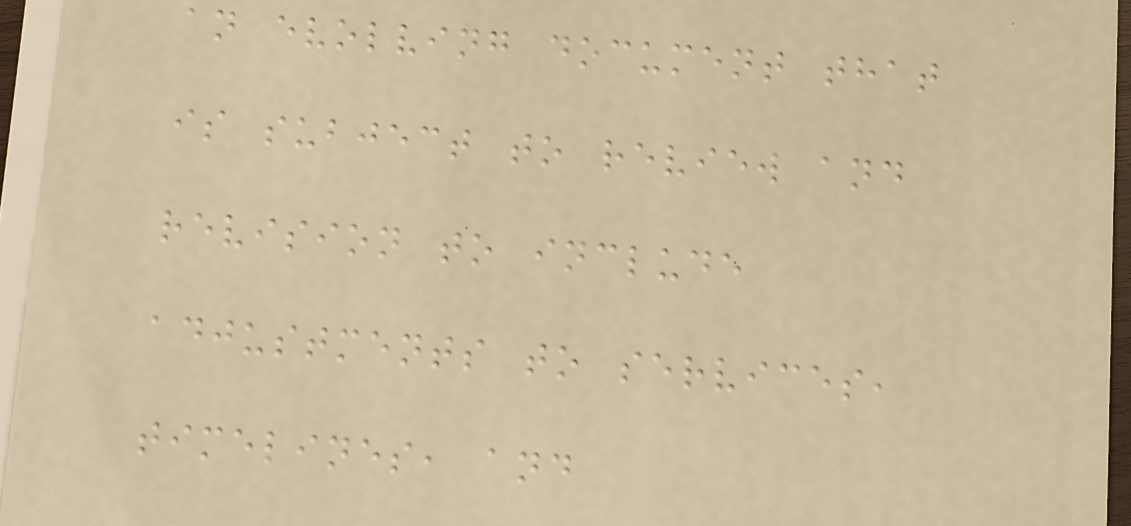an evolving document that
is subject to review and
revision to include
adjustments to services,
timelines, and
